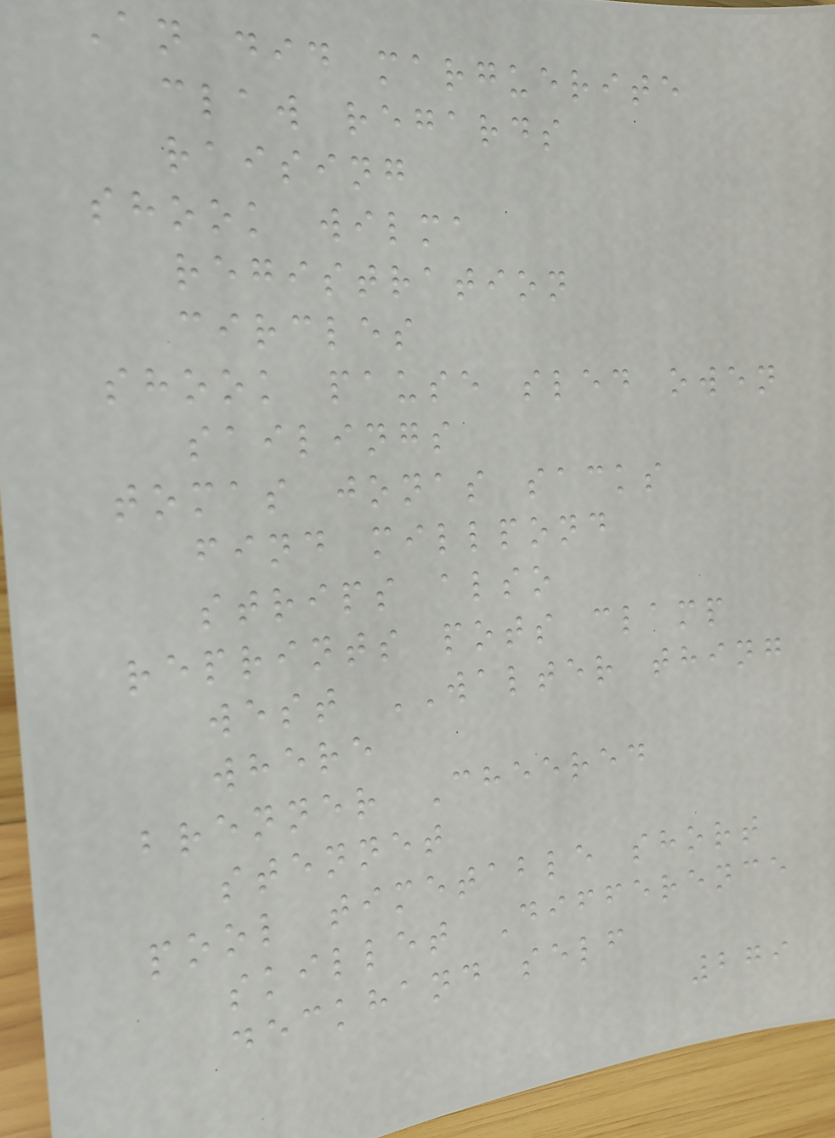An did marguerite
claw regards
raising
shook wilma
registration
circles
shook pause sled owen
sailings
tomas jonas sacks
find millpond
strips also
reprints pots clamp
west WALTER thing
where
brenner Cheered
stennet
pool timetable short
skillet Difference
deckhand self
279
